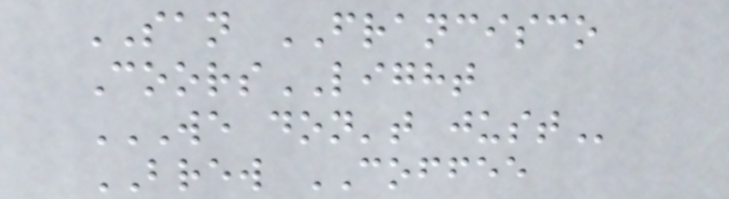SAN FRANCISCO
CoorsLIGHT
WE DON'T JUST
BREW COFFEE
